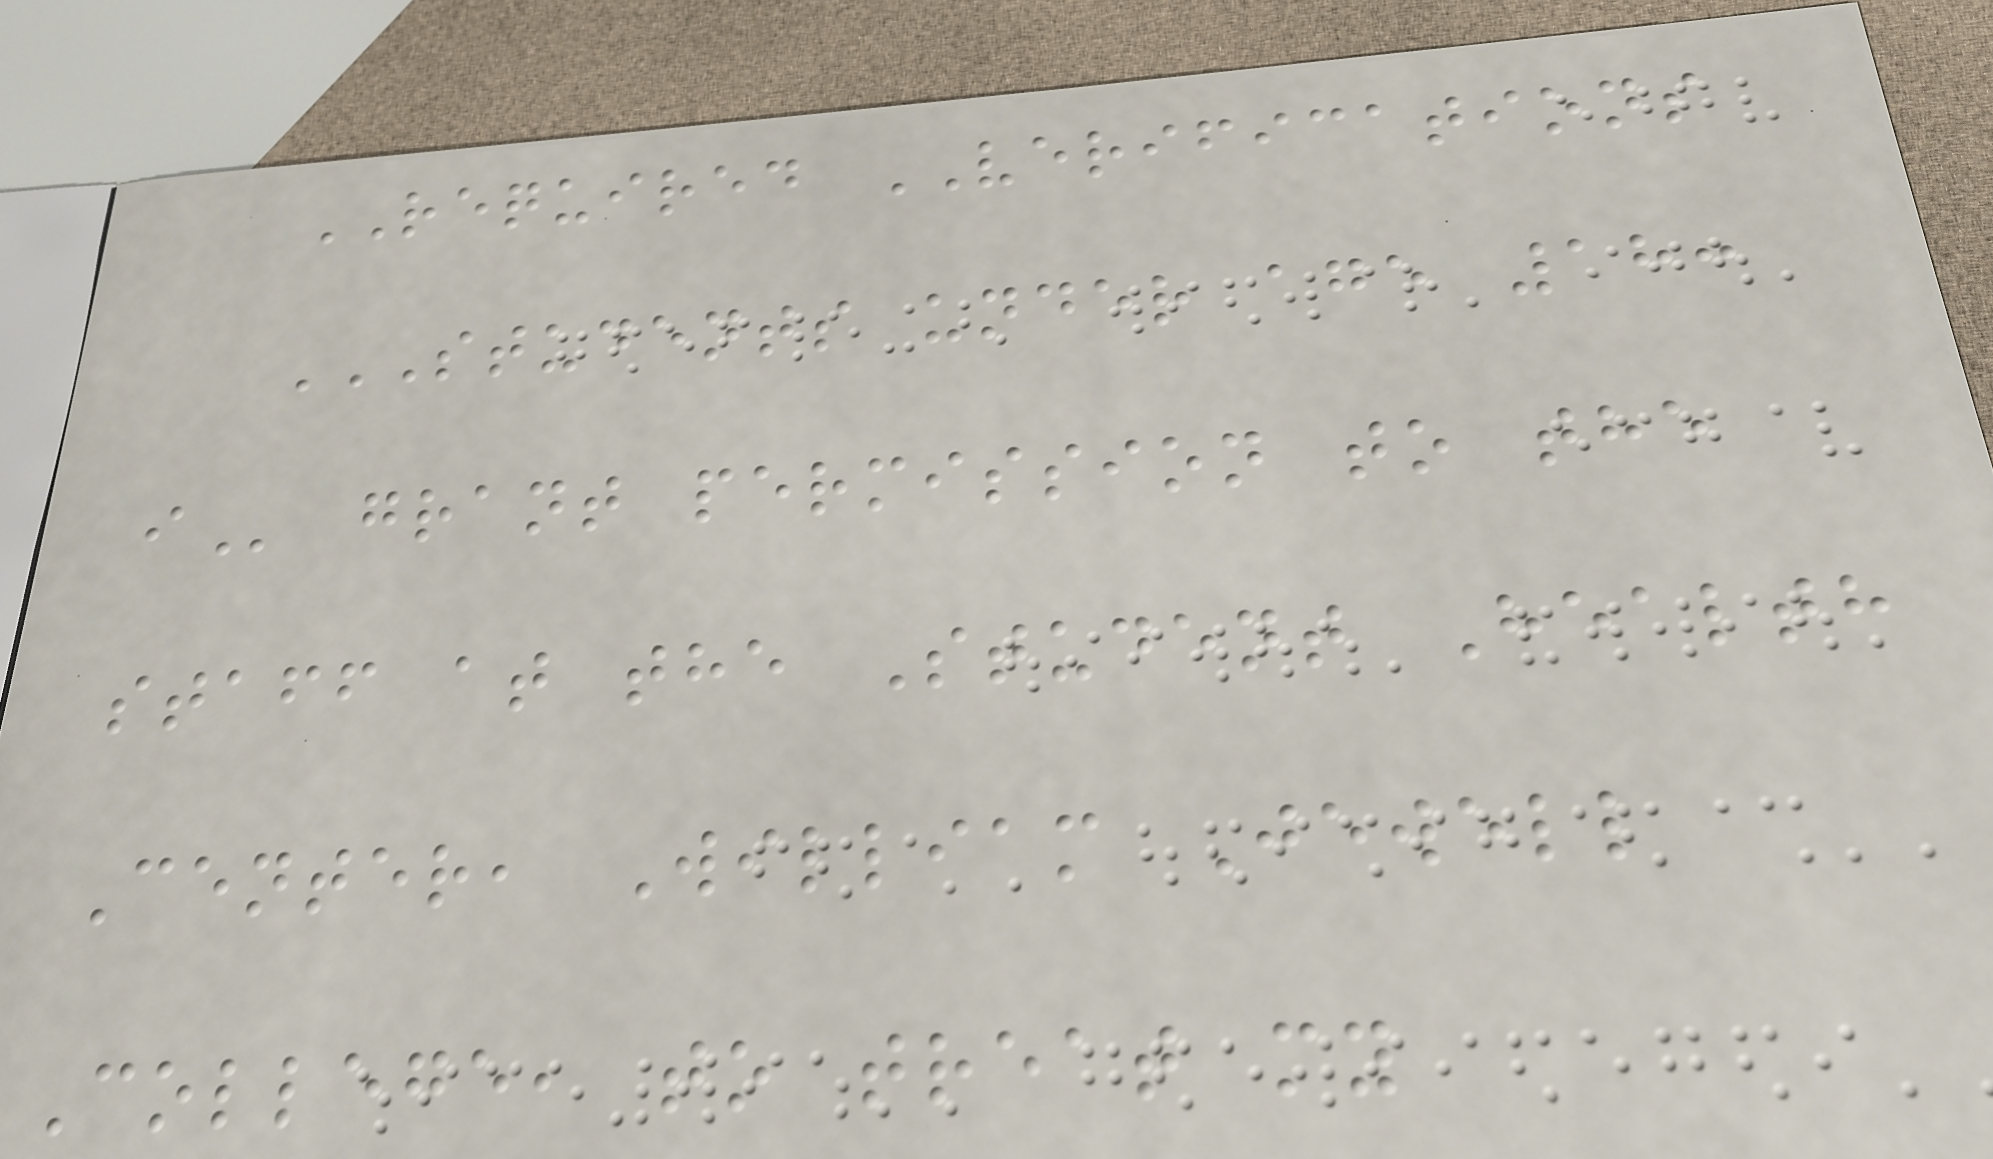REQUIRED VERIFICATIONS
STUDENTS UNDER AGE 18:
I grant permission to the
staff at the Student Health
Center, William Jewell
College, to treat my
